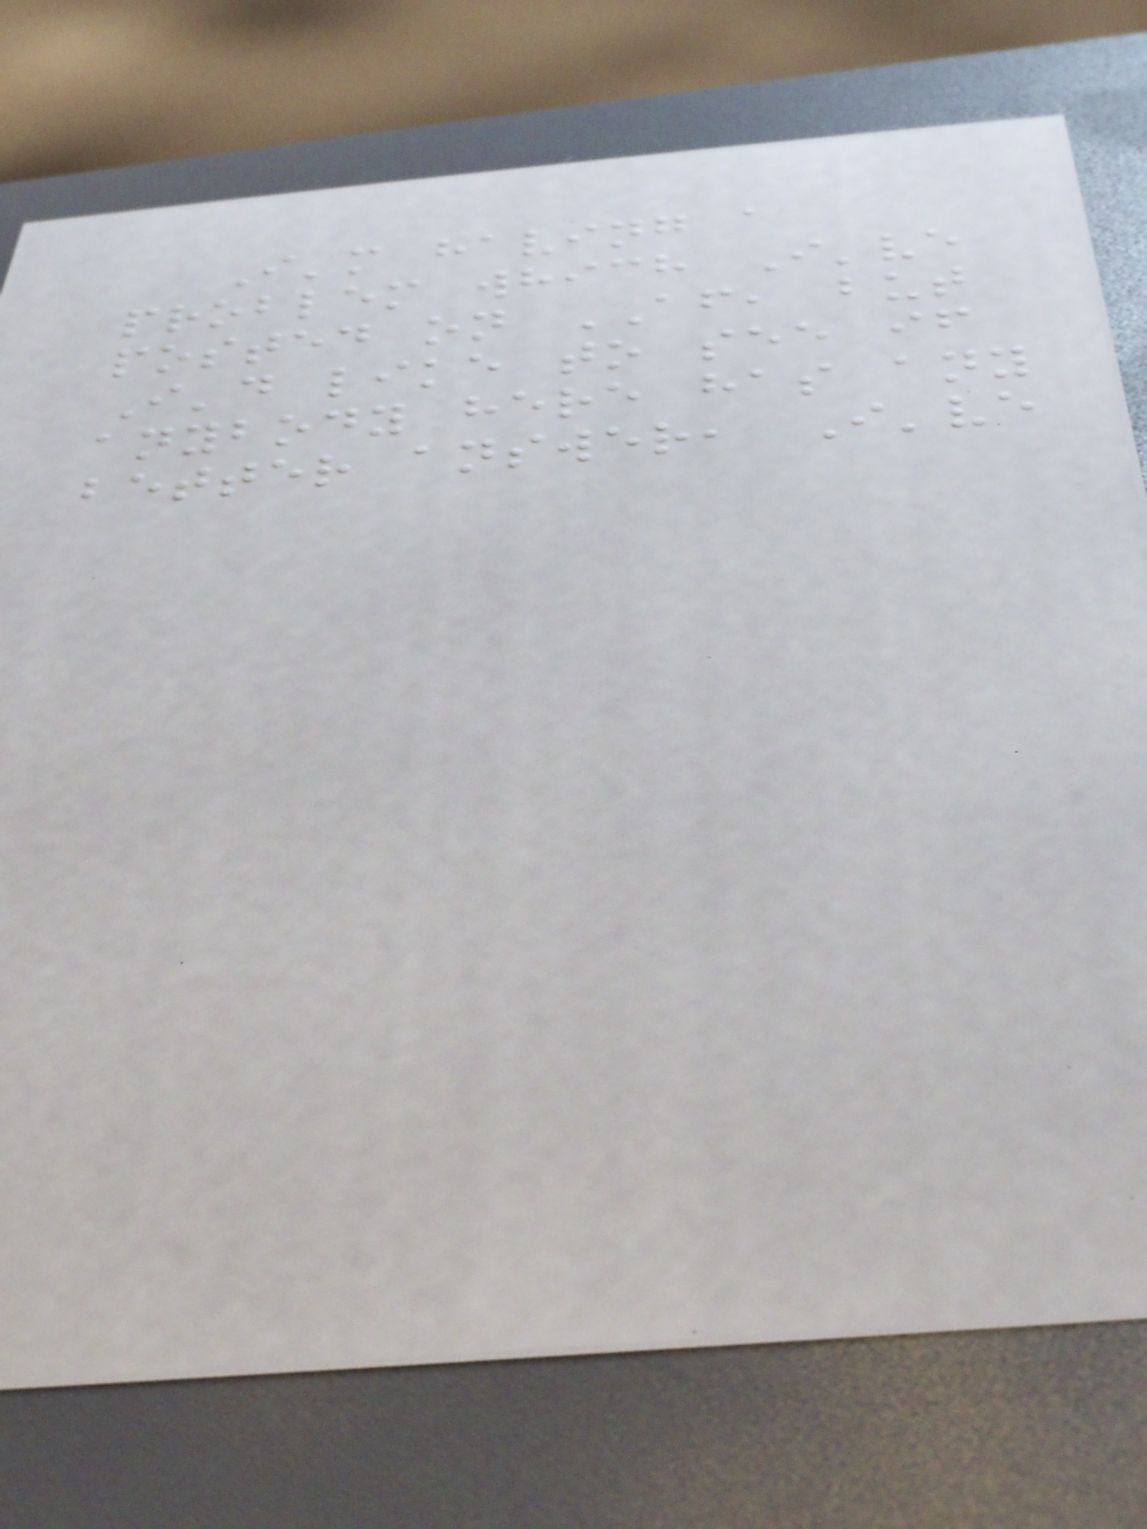I'm having a
problem which I've
posted on AF, but
I'd like to see if
anybody here has any
better answer, I've
